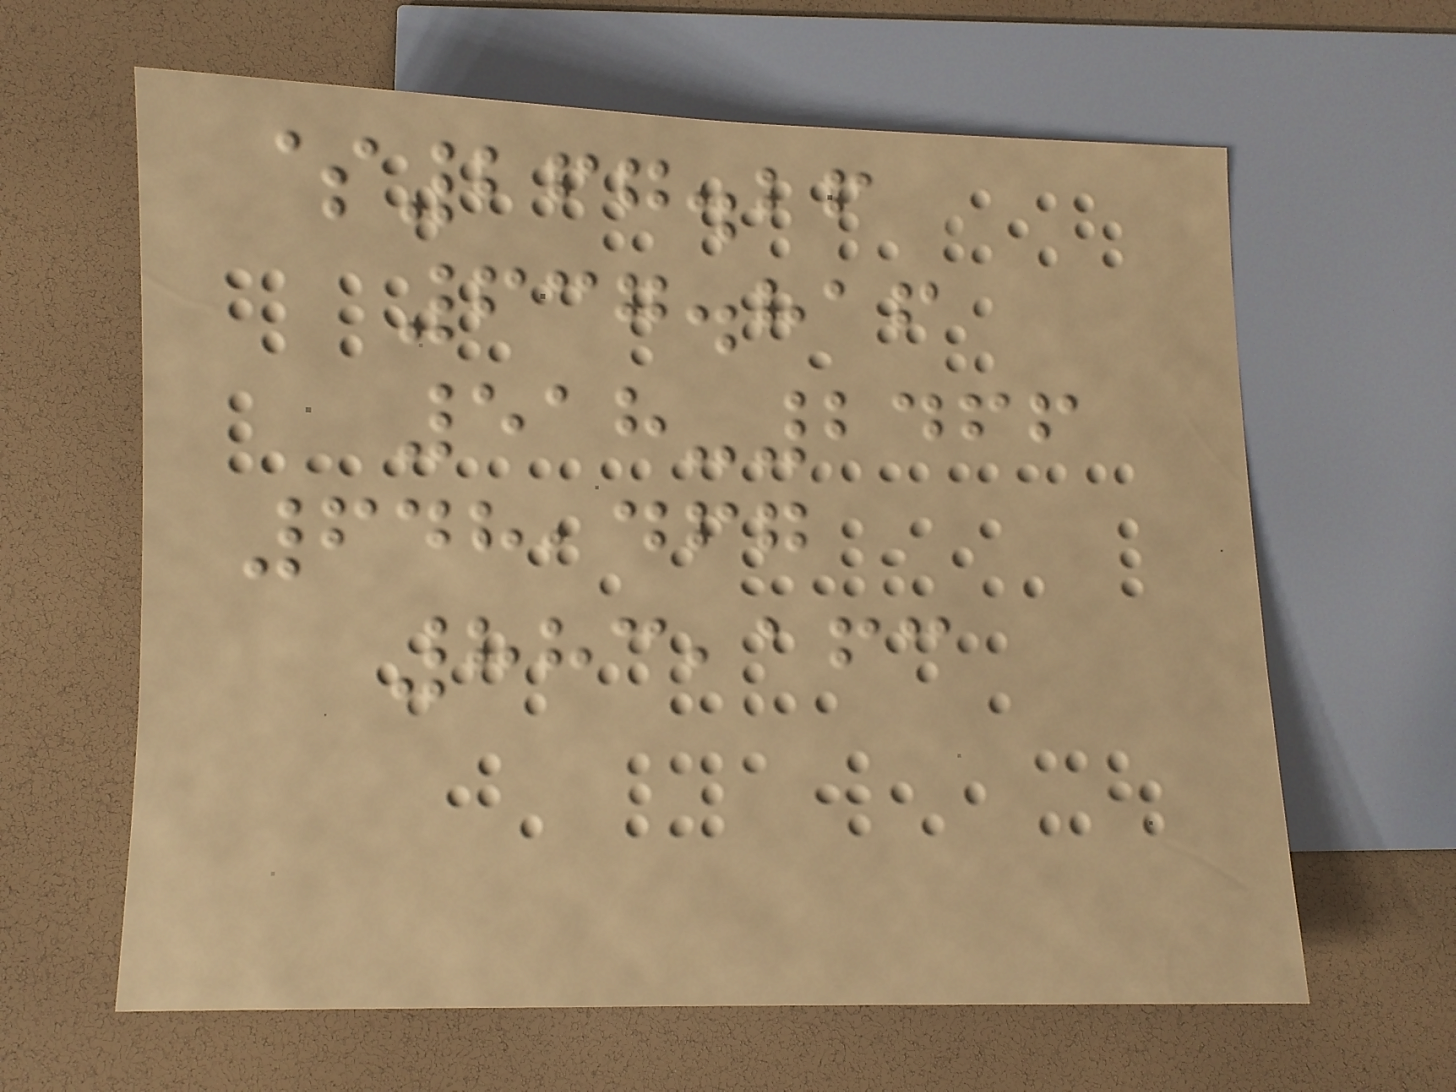$267.26
637.816
518-2466
648,467
883,163
